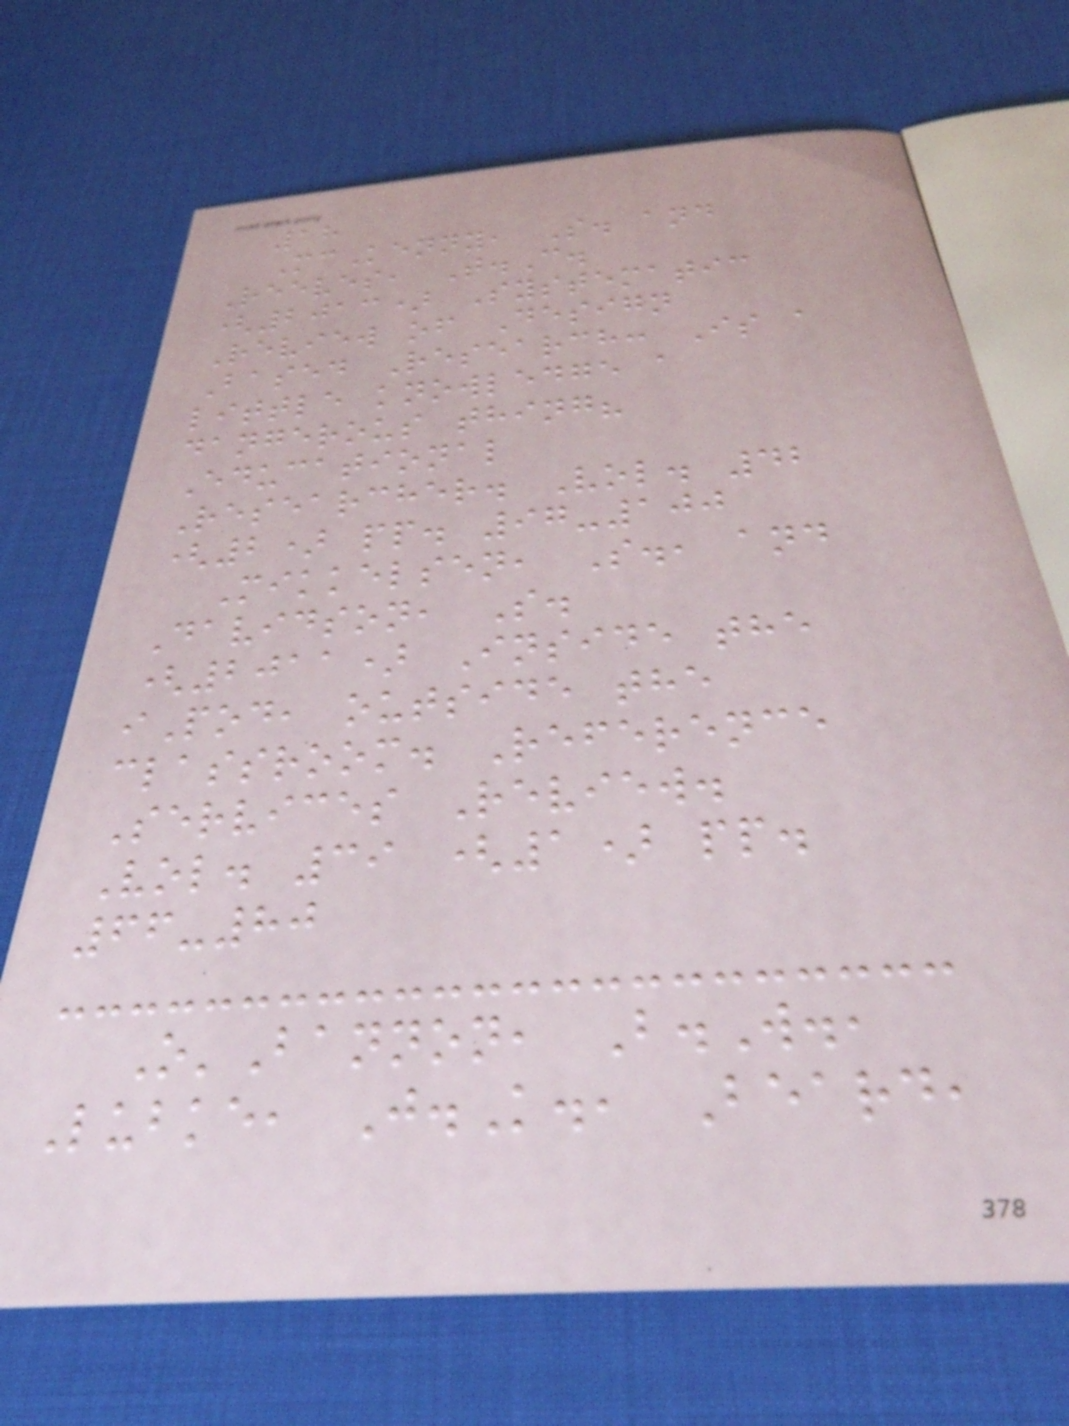18
McKenny, S. and
Reeves, T.C.
(2013) Systematic
Review of Design
Based Research: Is a
little knowledge a
dangerous thing?
Educational
Researcher. Vol. 42
(2) pp. 97-100
Mikkelsen, S., and
Davidson, S.
(2011) Inside the
iPod, outside the
classroom. Reference
Services Review.
Vol. 39 (1) pp.
66-80
O'Bannon, B.W.,
Lubke, J.K., Beard,
